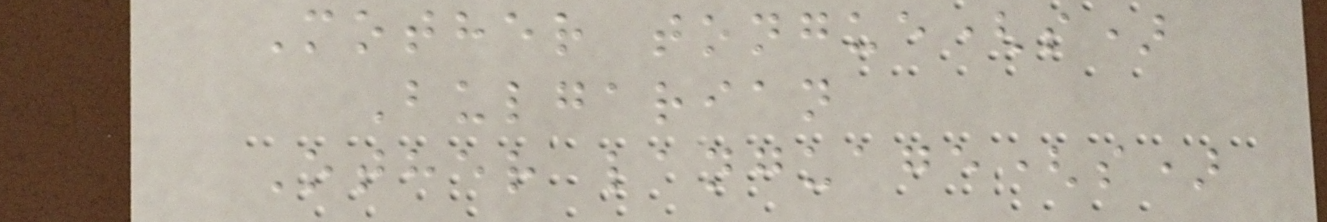Mother tongue(s)
Bulgarian
Other language(s)
